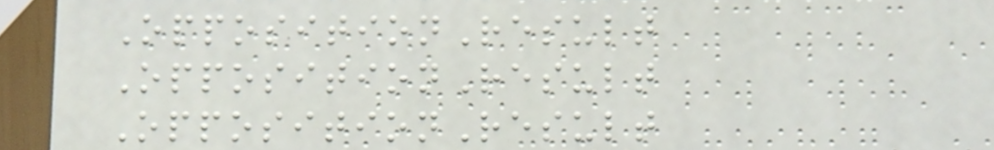OppositionResult
OppositionResult
OppositionResult
